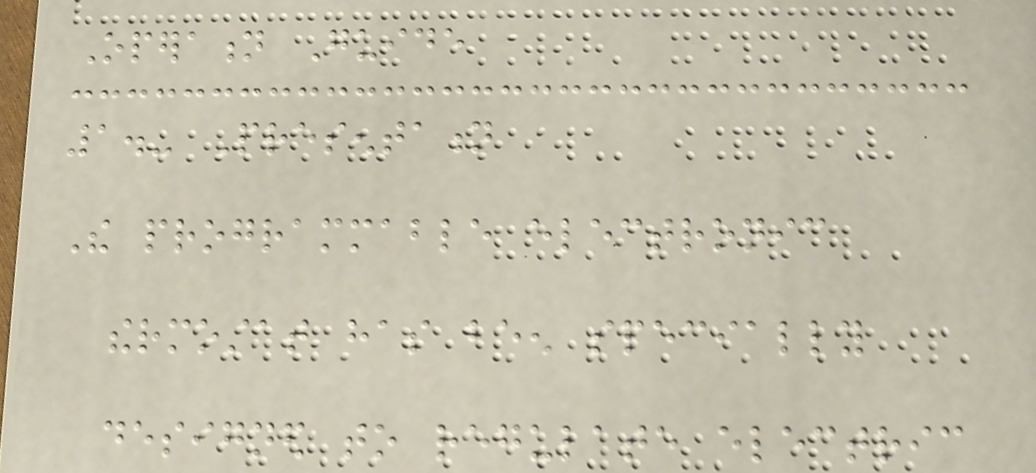Operation Guide
1.- Presentation
The programmable electronic
thermostat has been specially
designed to regulate electric
